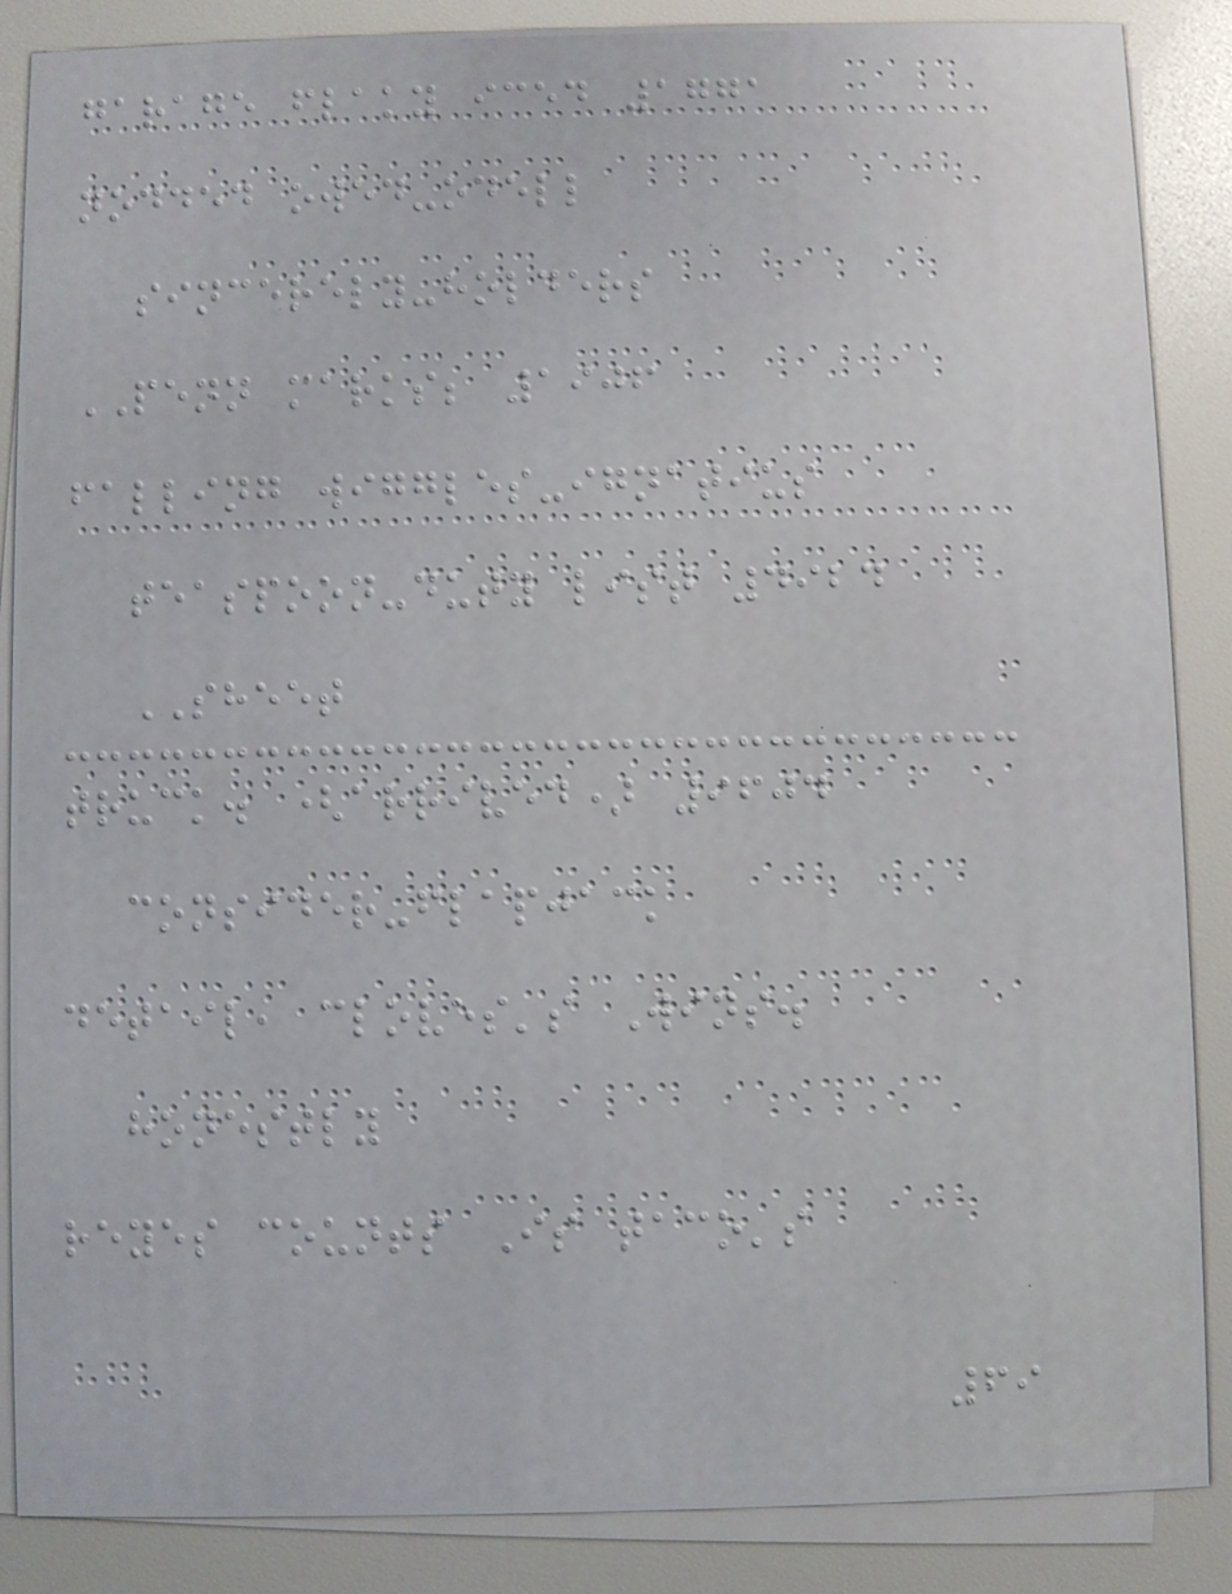garage flaky iced 1771
nodded owed-odell
sincerely-holders
PENN marks; 1906
falling wiggles-ignatius
teaspoon-duty list 4924
SHEET
truck. (arrived) 9604
consider-flapjack
detail, cloves's Wins.
honestly
reyes counts Is taco's
69
